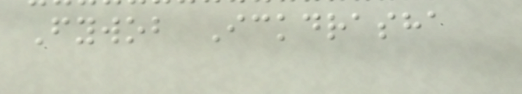Fywob Ickdrasha
